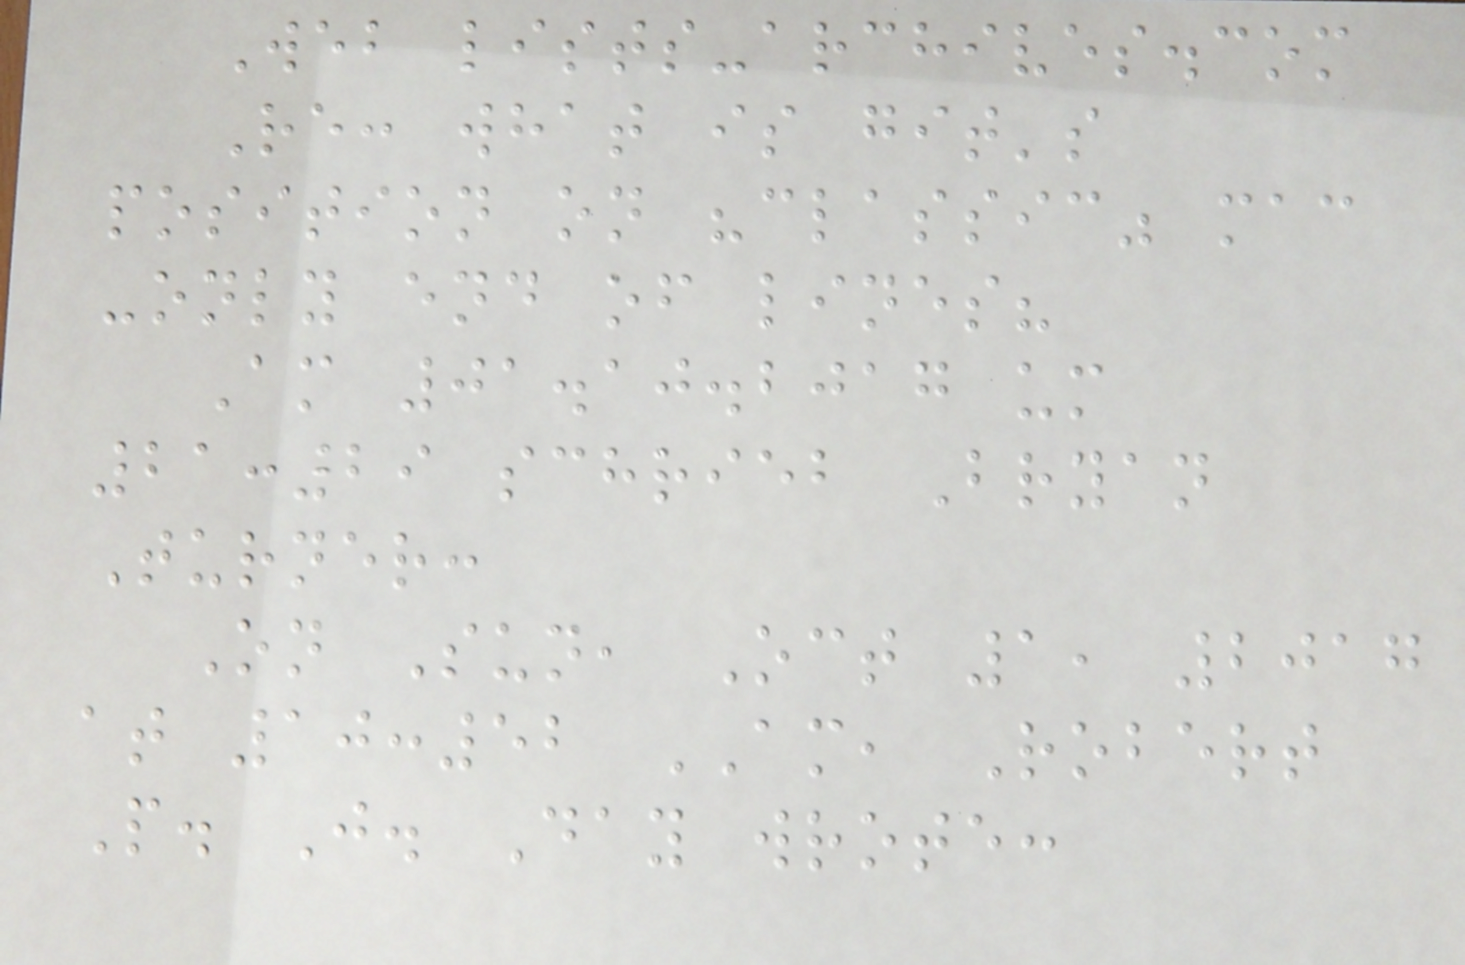Web lists-archives.com
Re: what is git's
position on "classic" mac
-only end of lines?
Am 01.10.2017 um
21:29 schrieb Bryan
Turner:
On Sun, Oct 1, 2017
at 10:52 AM, Robert
P. J. Day wrote:
